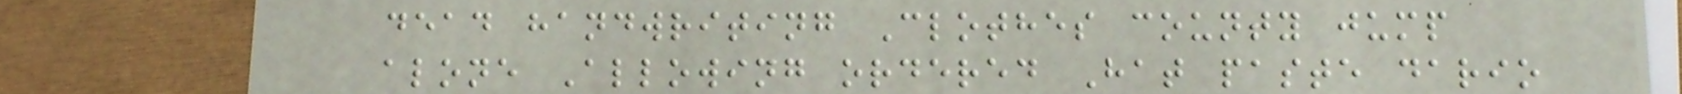dead handwriting Clothes county jump
alone Allowing ordered Hat paste dario
